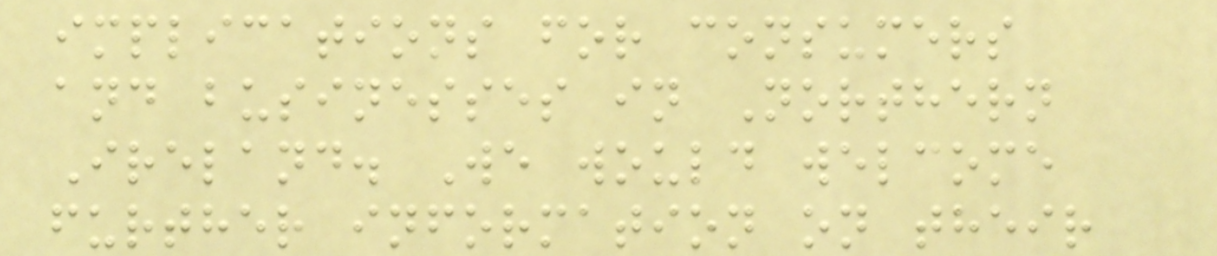implications for consumers
and businesses in Northern
Ireland. We would welcome
further information on their
